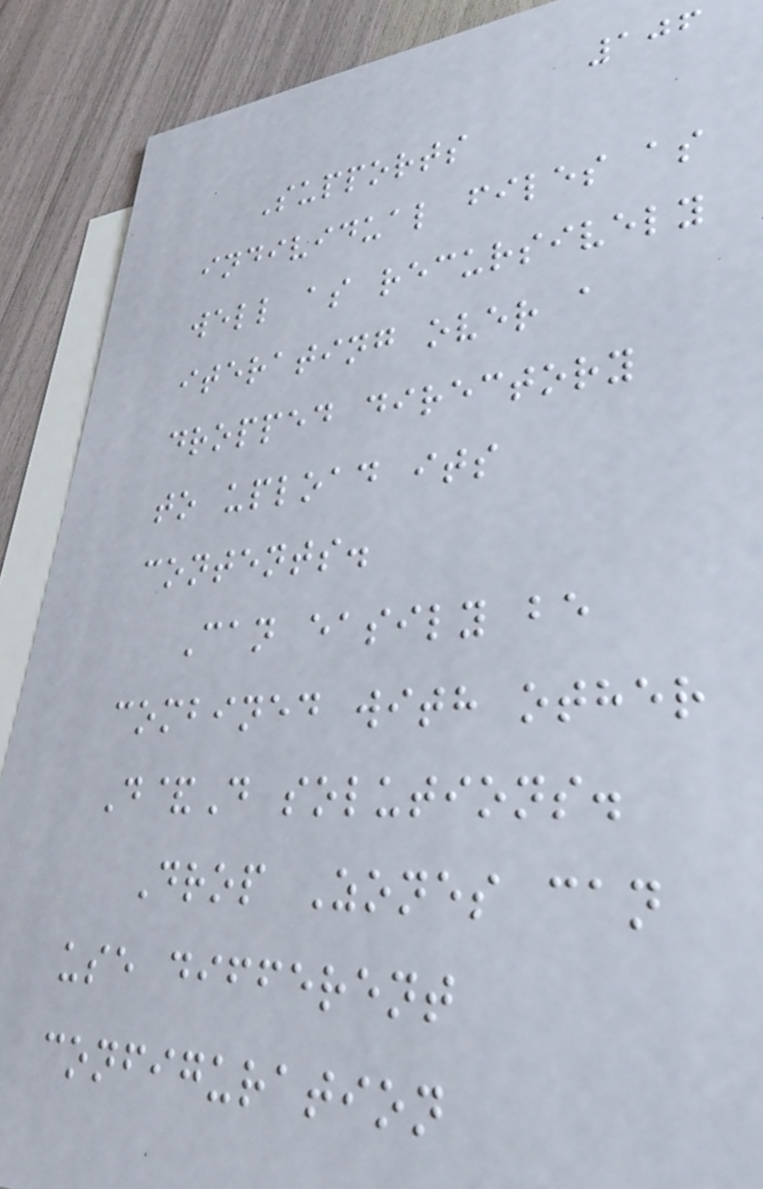106
Supports
individual files as
well as recursively
iterating over a
dropped directory
to upload its
contents.
Can easily be
combined with other
D&D solutions.
Drop Zones can
use different
configuration
